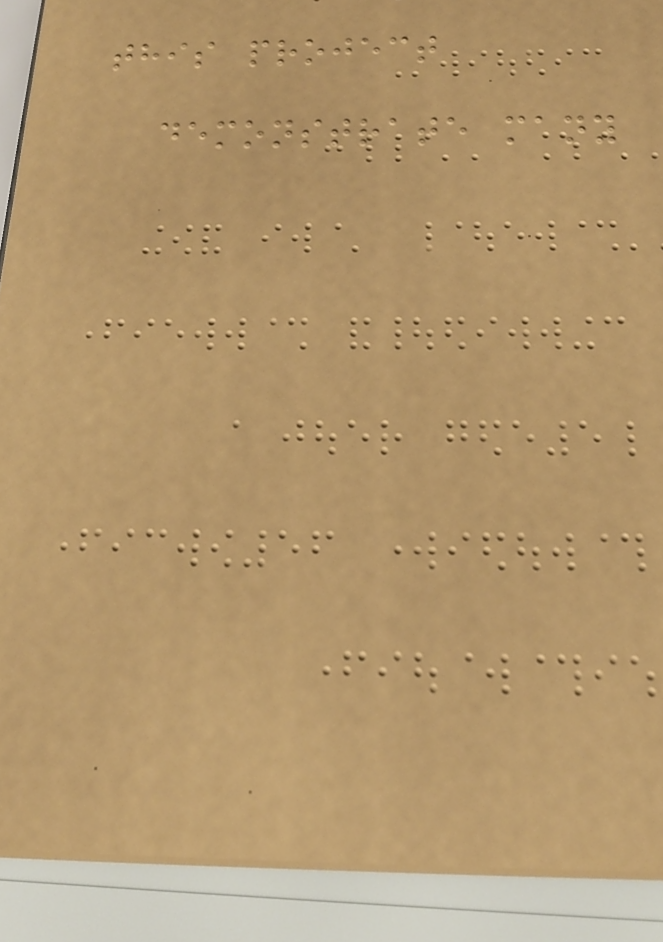this project
demonstrate many
